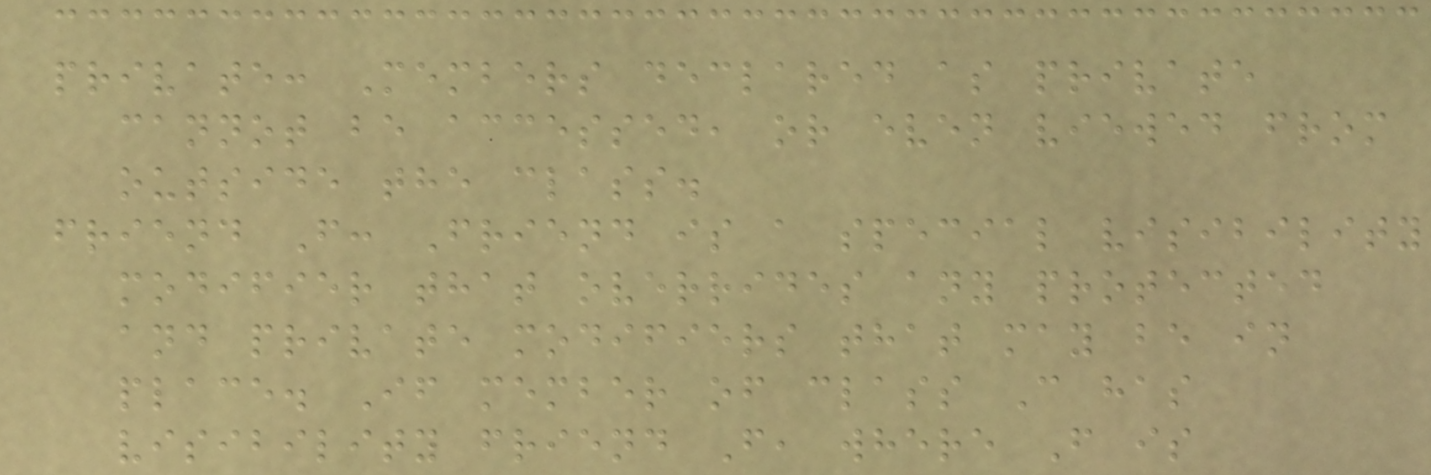private: Members declared as private
cannot be accessed, or even viewed from
outside the class.
friend F: Friend is a special visibility
modifier that overrides any protected
and private modifiers that may be in
place. If member of class C has
visibility friend F, where F is
